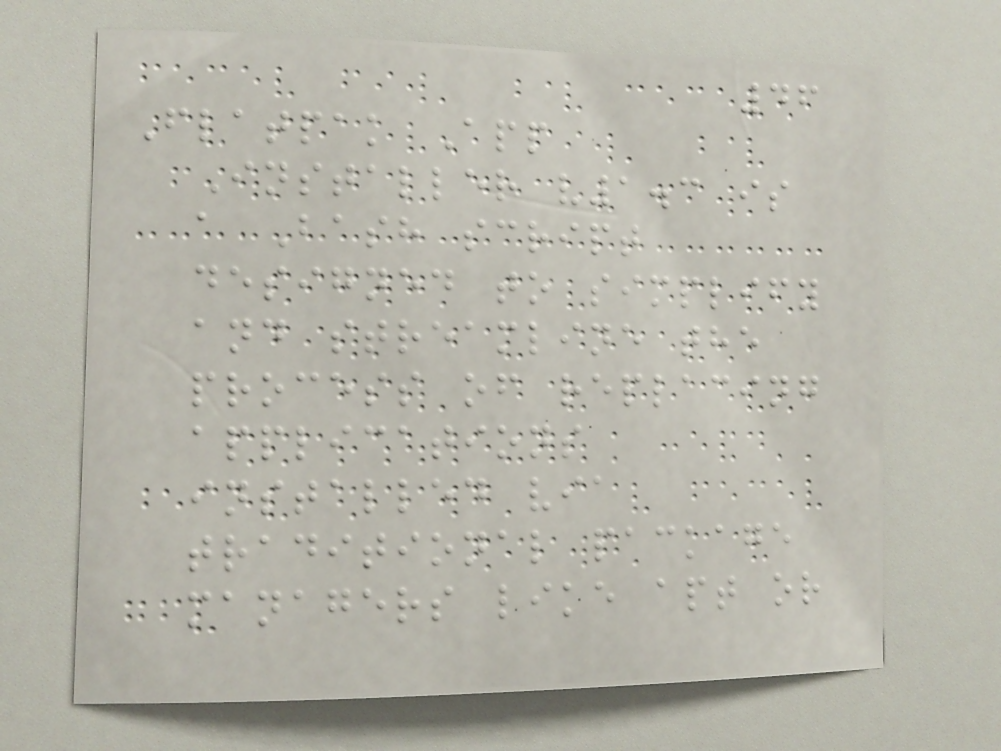46
Flatpak App
Installer v1.3 is
a Bash script
designed to simplify
and streamline the
process of replacing
applications
installed via
traditional package
managers like apt or
